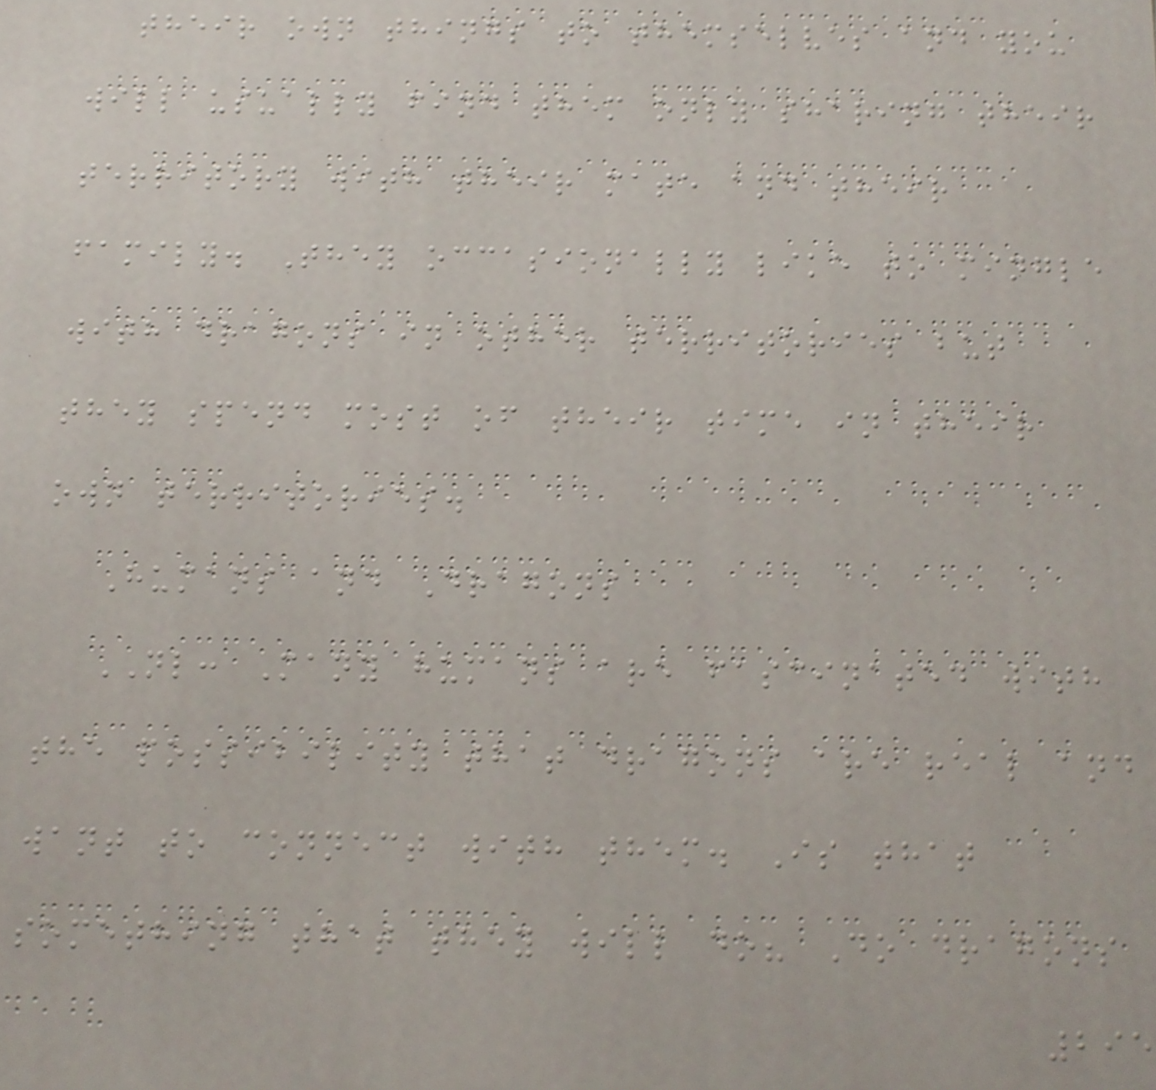their own things to themselves and you
will usually find them only sharing their
territory with their mate and their
family. They occasionally like to mingle
with dragons in other territories but
they spend most of their time in their
own territories.
Humans and Dragons
NL: Many humans are fascinated with
the possibility that dragons are real and
want to connect with them. Is that
something that they will do? Do dragons
295
